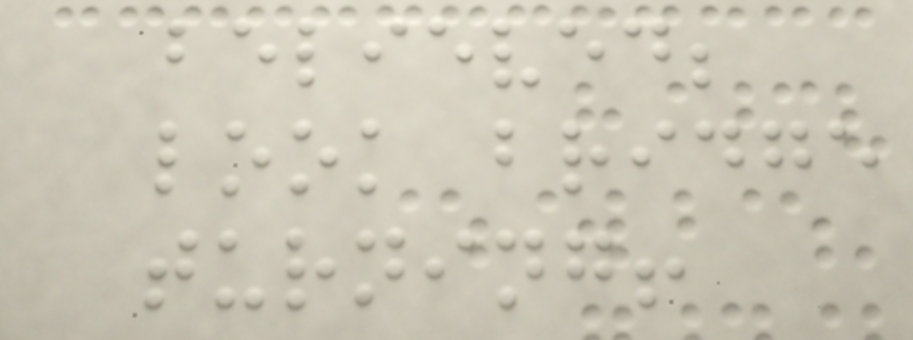believed;
look bridge
turning!
